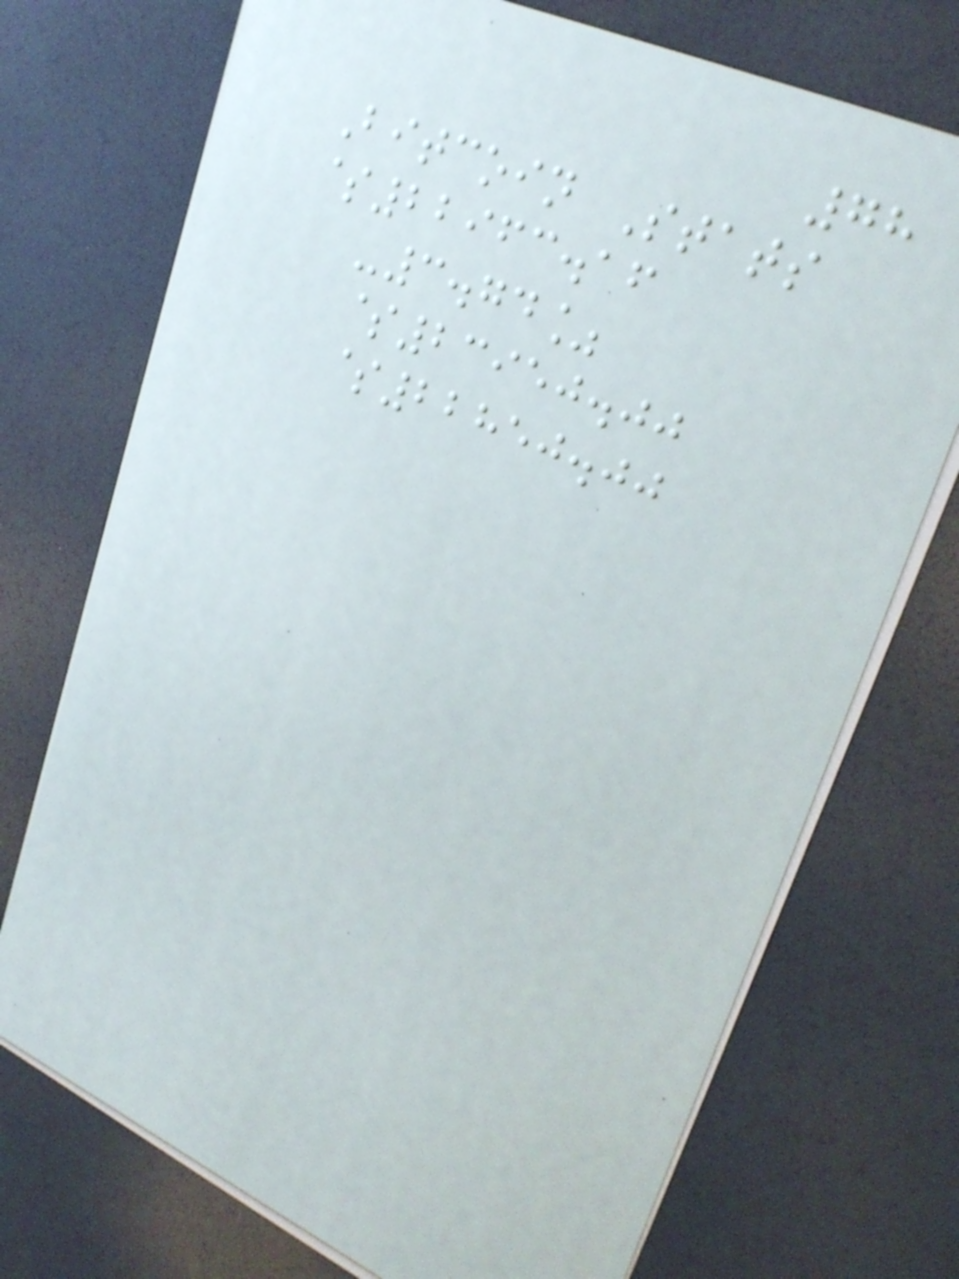78
Bitcoin Stats
$22963.16
-3.74%
$23950.00
$22850.00
